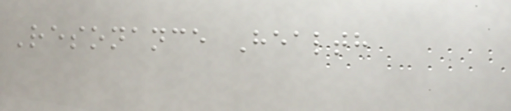Resonance Health
